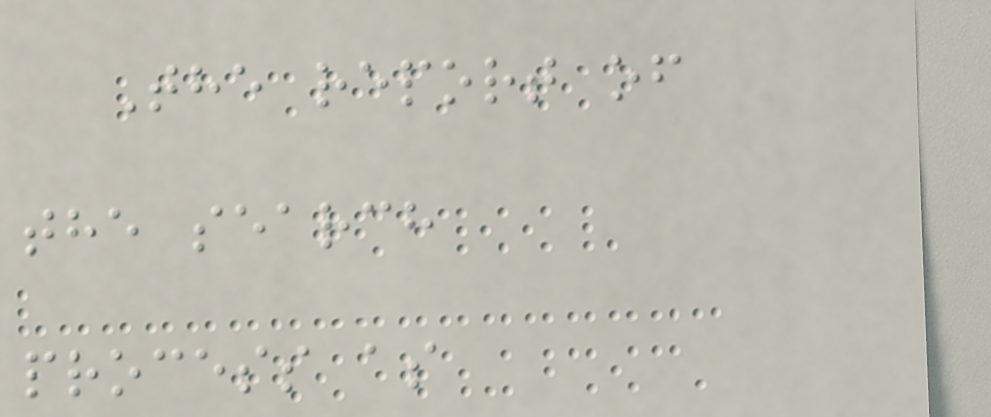The report of
the search
process as
